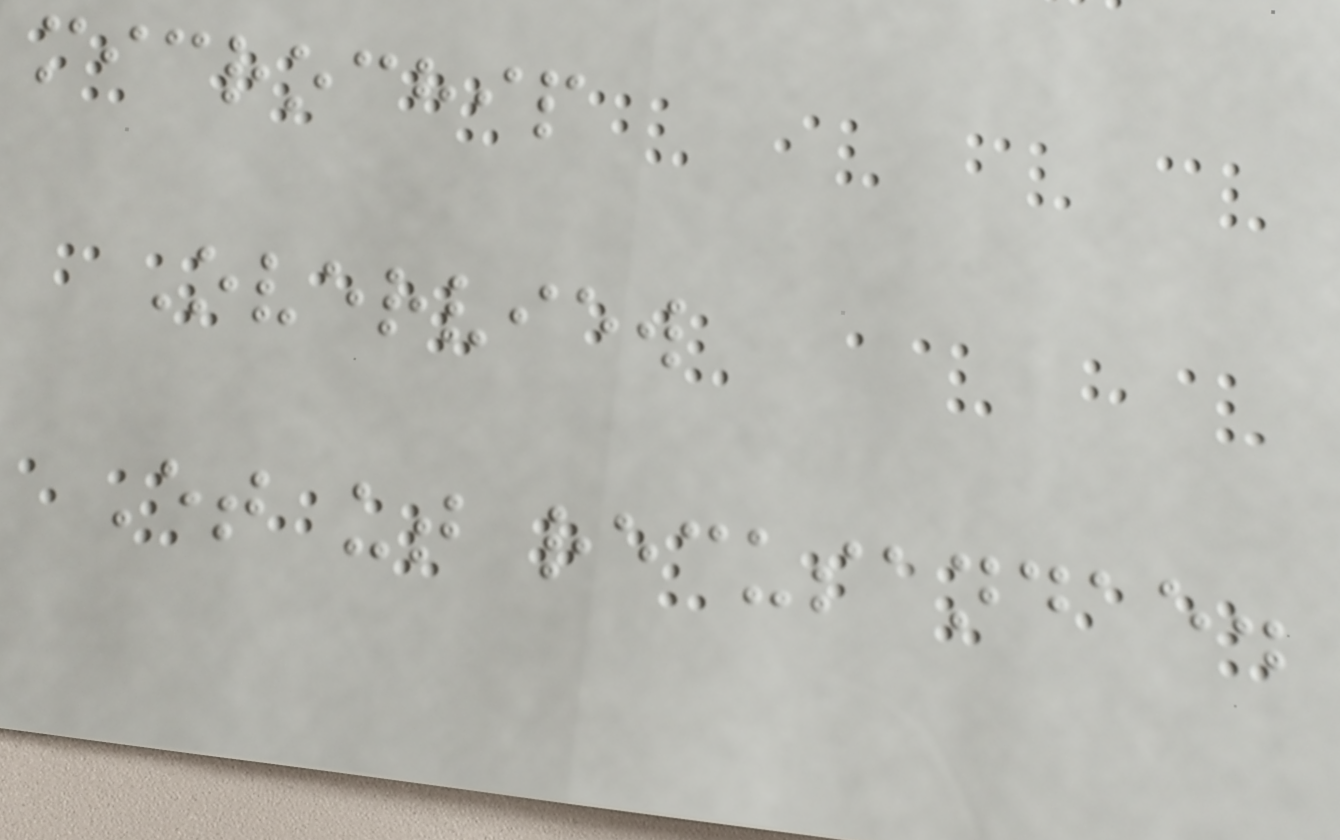microchip
Overview
Et ut recusandae.
